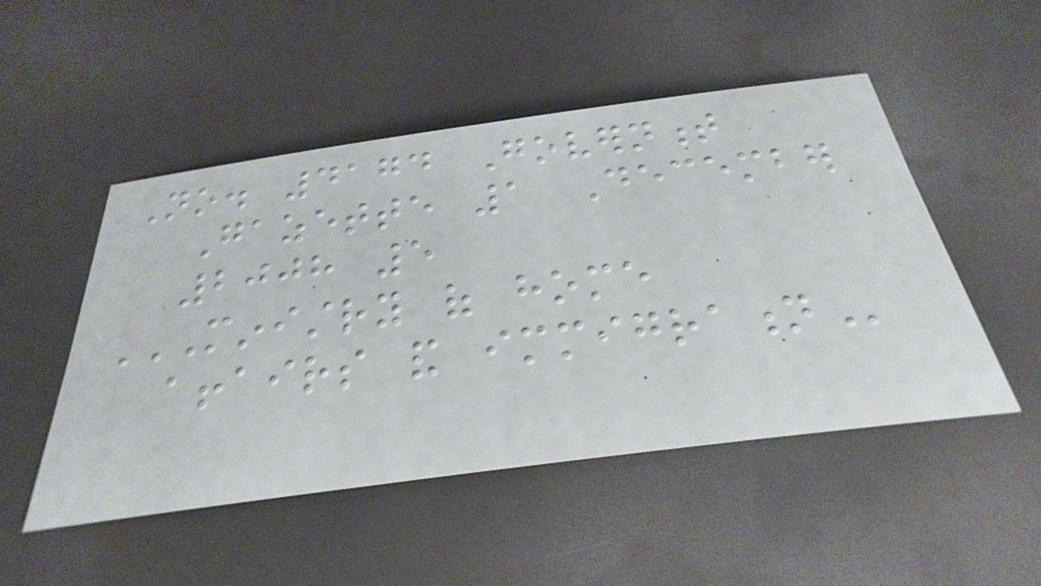No. 4174 Government
Gazette 1 December
2008 5
MINISTRY OF HOME
AFFAIRS AND IMMIGRATION
